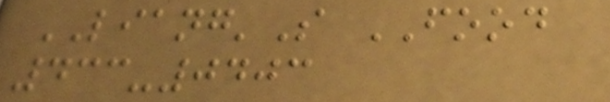LIANG'S FOOD
433-0403
